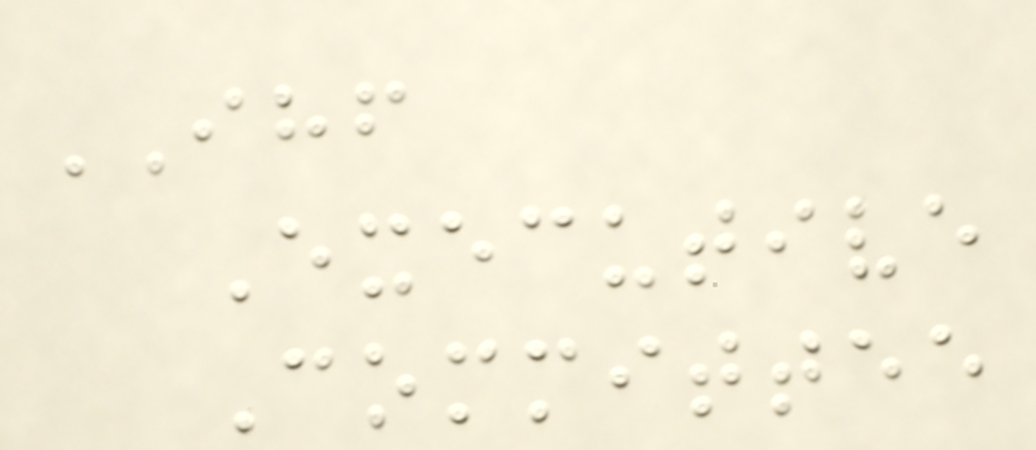IHF
Executive
Committee
